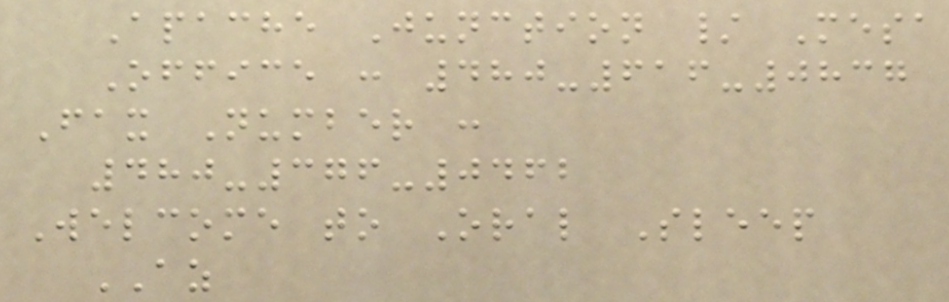Apache Junction / Mesa
Office : 480-616-0837
Fax Number :
480-376-0462
Welcome to Oral Sleep
AZ
